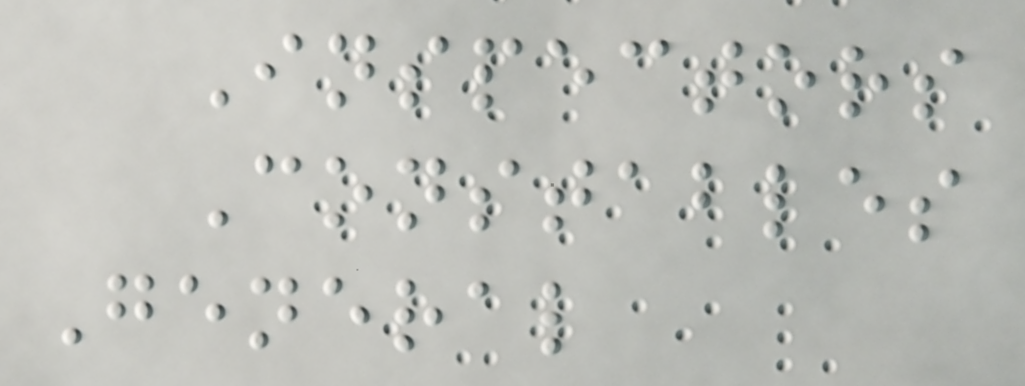Inspectors
Constables
General
